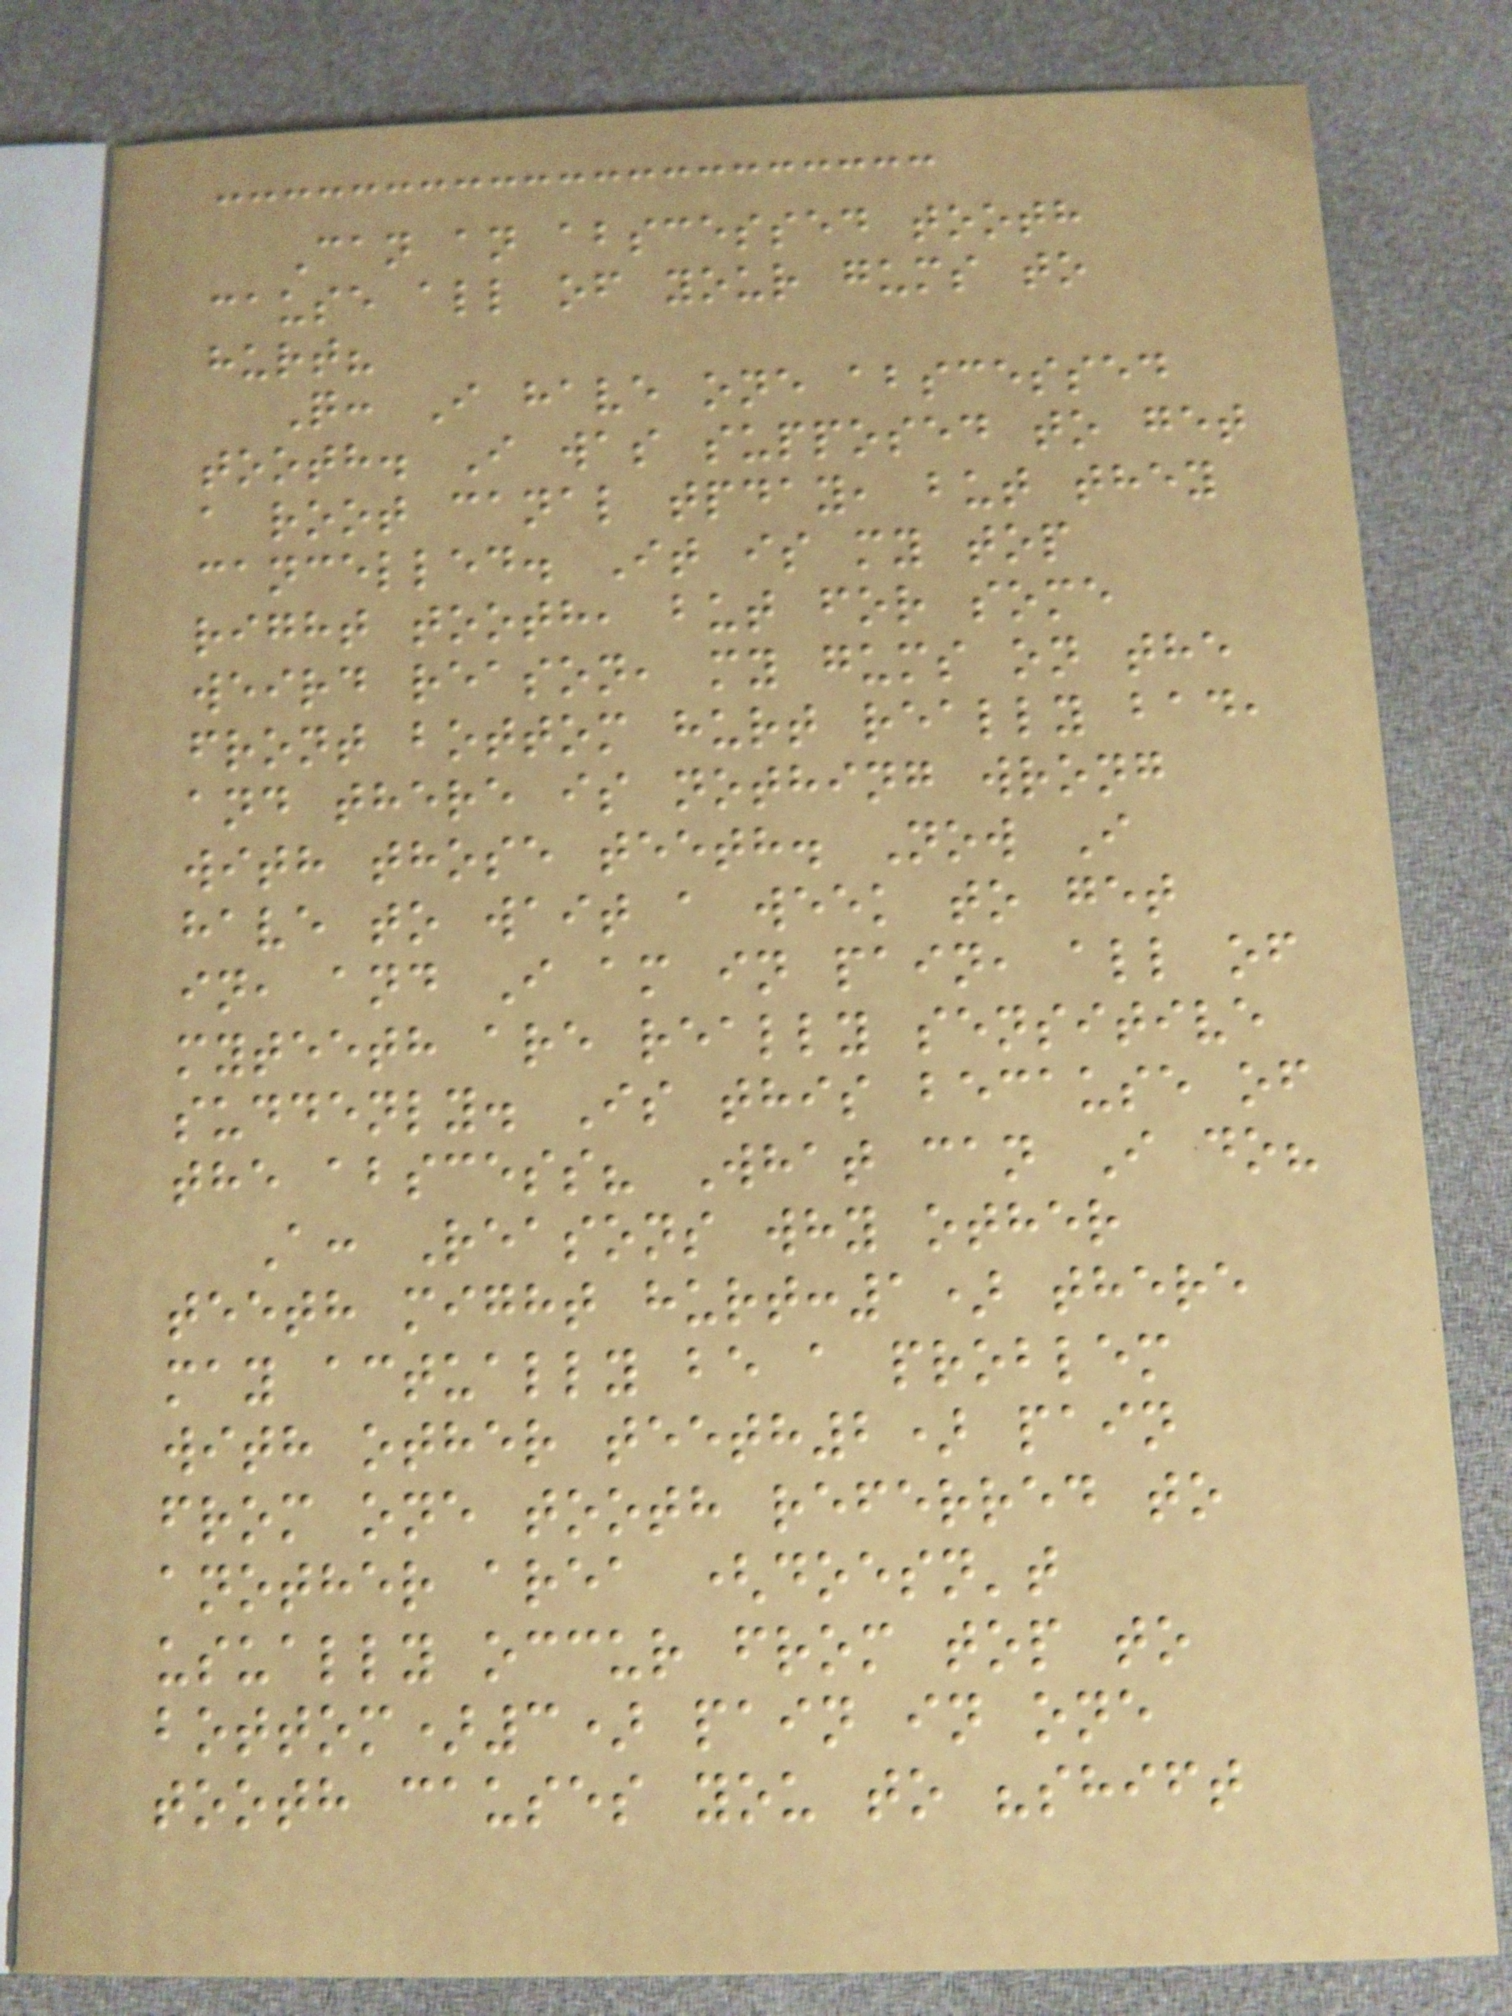Can an abscessed tooth
cause all of your gums to
hurt?
Q: I have one abscessed
tooth. I was supposed to get
a root canal tpday, but they
cancelled. It is my top
right tooth, but for some
weird reason, my gums on the
front bottom hurt really bad,
and there is nothing wrong
with those teeth. Now I
have to wait a week to get
in, and I am in pain, all of
myteeth are really sensitive
suddenly. Is this because of
the abscess? What can I do?
A: Reasons why other
teeth might hurt:1) there
may actually be a problem
with other teeth2) pain
from one tooth referred to
another area (doesn't
usually occur from top to
bottom)3) pain in one
tooth causes you to "shift
